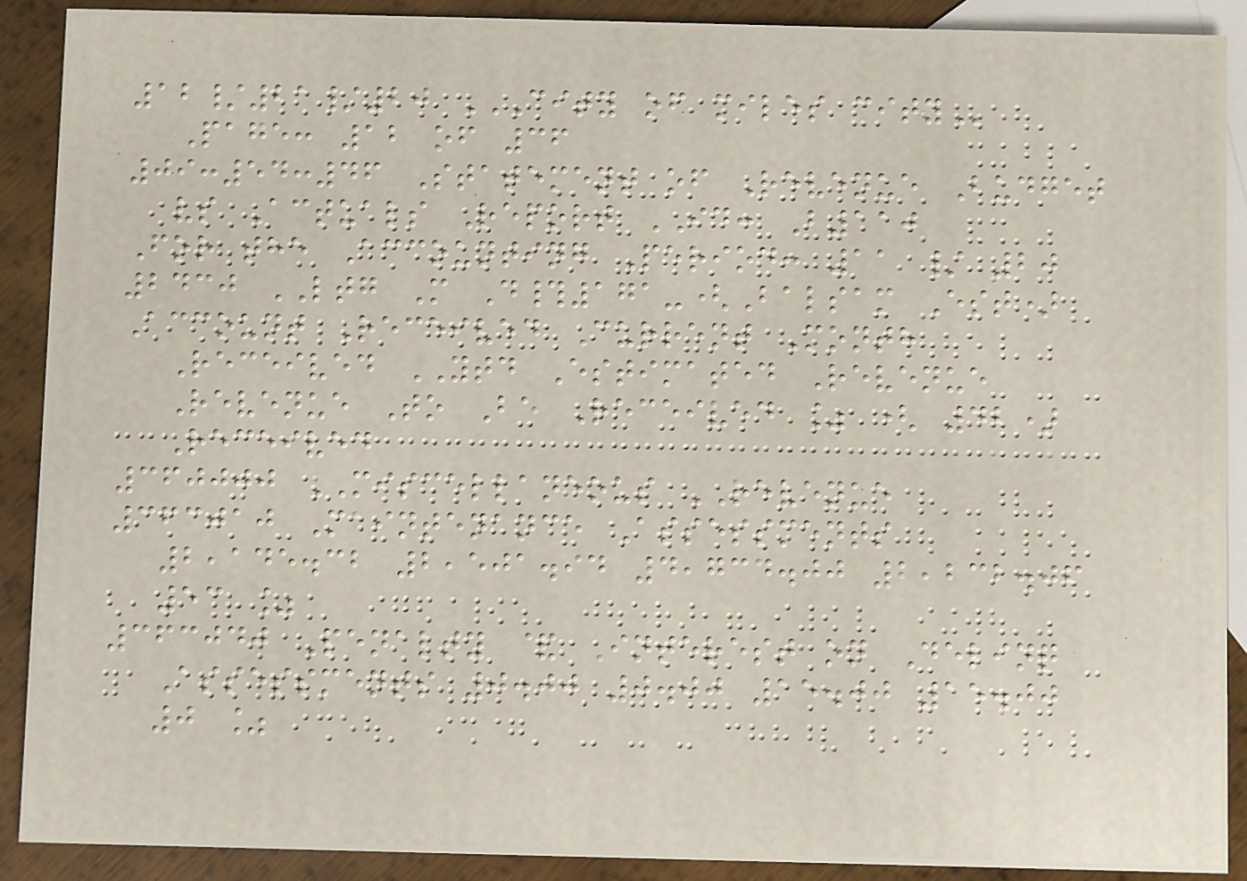12/21/20 CITY OF MILES CITY
Page: 12 of 36
09:54:46 Statement of Revenue Budget
vs Actuals Report ID: B110
For the Accounting Period: 11 / 20
2430 LTG M D#171-(Balsam Est)
Account Received Current Month
Received YTD Estimated Revenue
Revenue To Be Received % ( 42)
Received
360000 MISCELLANEOUS REVENUE
363010 Maintenance Assessments
2,145.32 2,501.94 4,734.00 2,232.06
53 %
363040 Penalty & Interest on Delinq
Assessments 0.00 0.00 15.00 15.00
0 %
